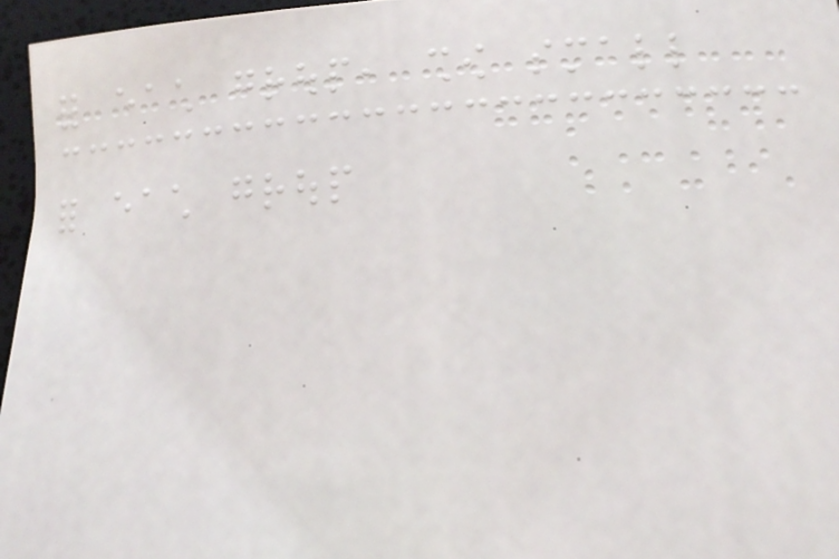for each group, show small
for each group
